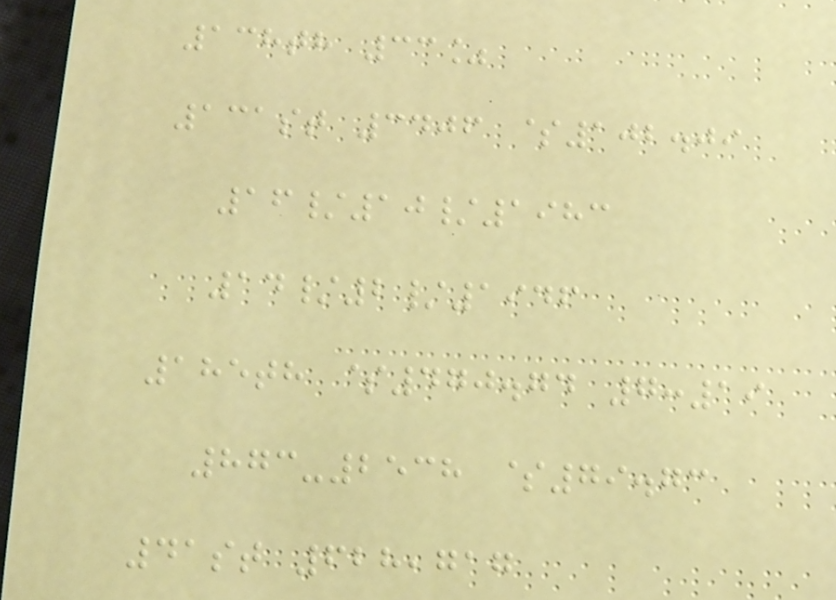138th 33%
131st 3406 $102.09
16/10/1983
14/2/1946
185th $470.74 7:19
873-2538 $79.73
41st 628,717
